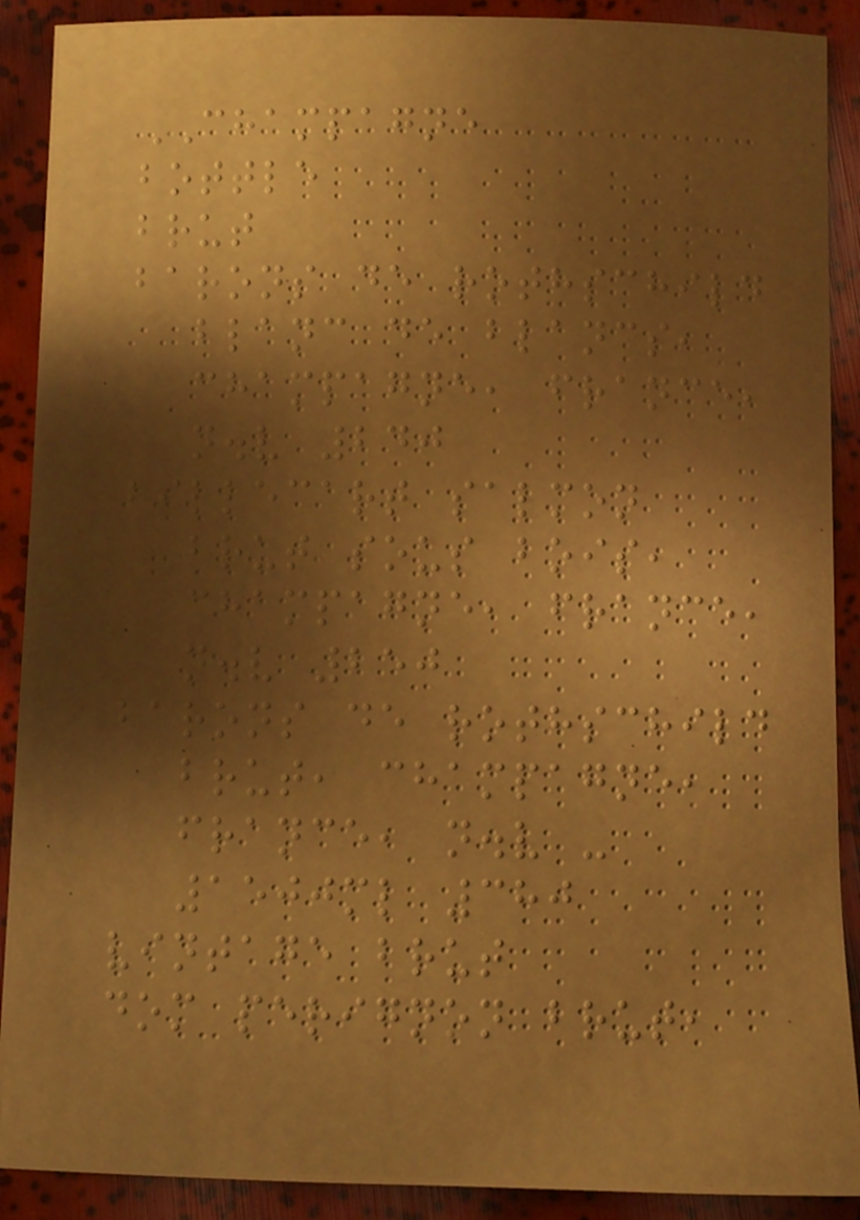CHAMPAGNE
bottle
brut
barons de rothschild
blanc de blancs,
champagne, france,
n.v 240
billecart salmon
brut sous bois,
champagne, france,
n.v 250
barons de rothschild
brut, champagne,
france, n.v -
1500ml 380
vintage brut
dom perignon brut,
